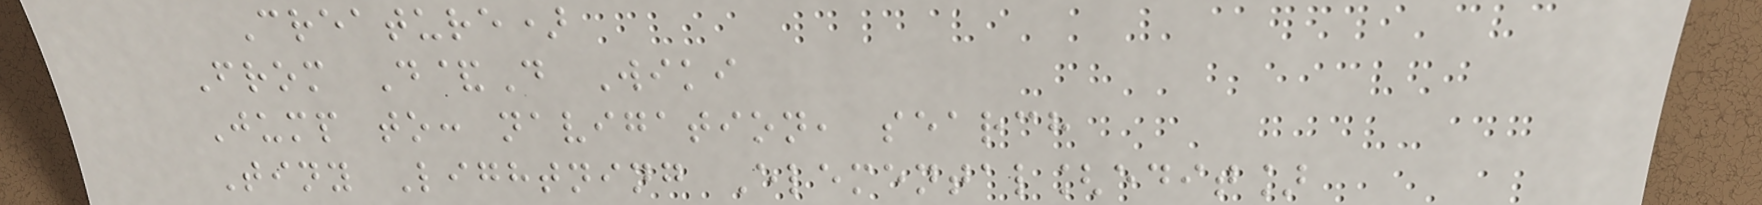Creature)
From D&D Wiki
Jump to: navigation, search
Tiny Lightning Elemental[edit]
